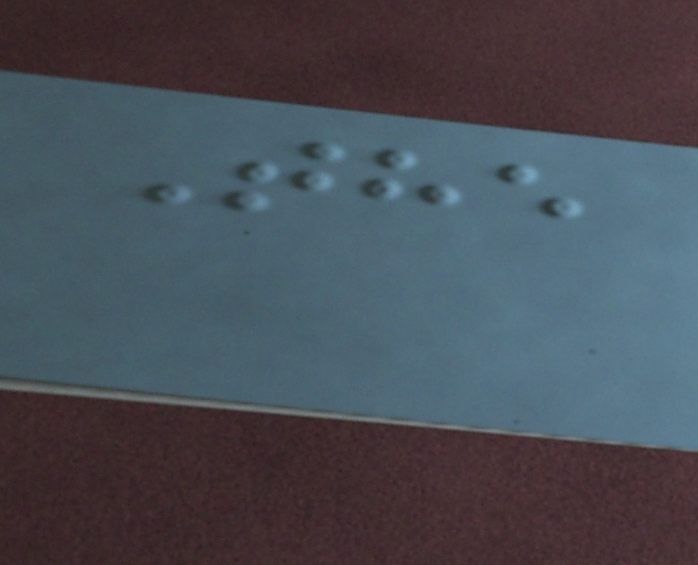The
